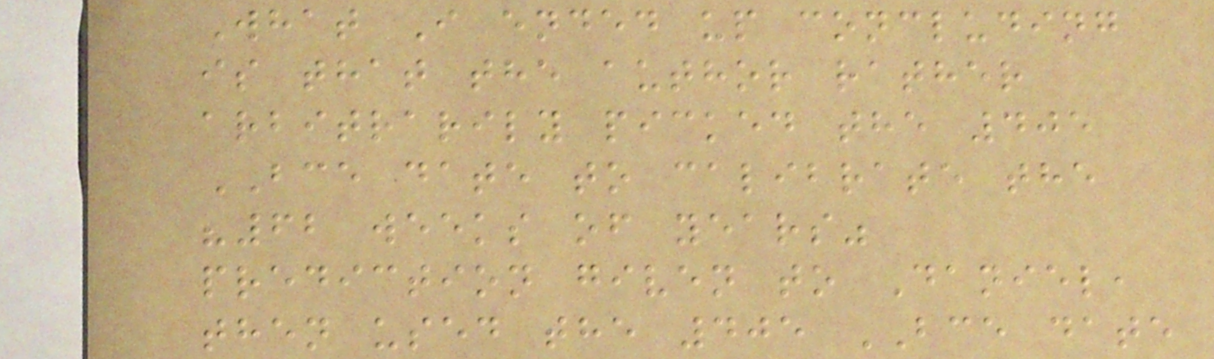What I ended up concluding
is that the author rather
arbitrarily picked the 405
BCE date to calibrate the
"62 weeks of years"
prediction given to Daniel,
then used the 405 BCE date
